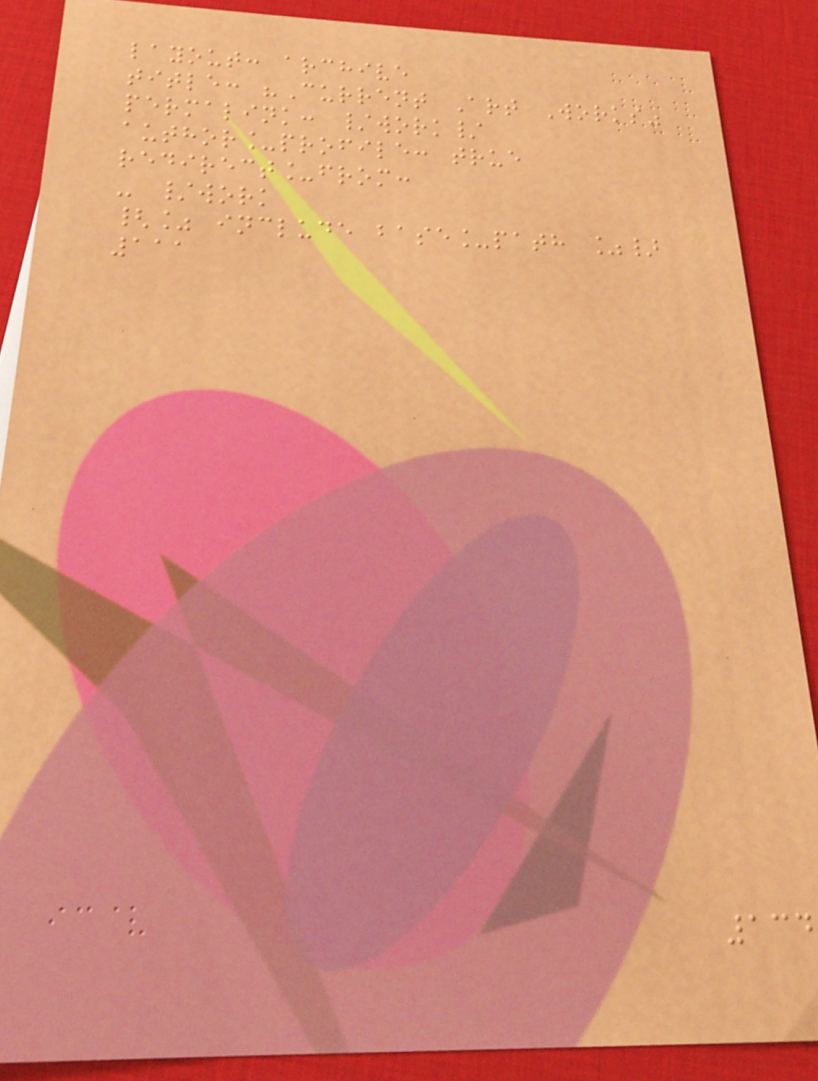layout: archive
title: "Current Art Works"
permalink: /work/
author_profile: true
redirect_from:
- /work
{% include base_path %}
111
134
